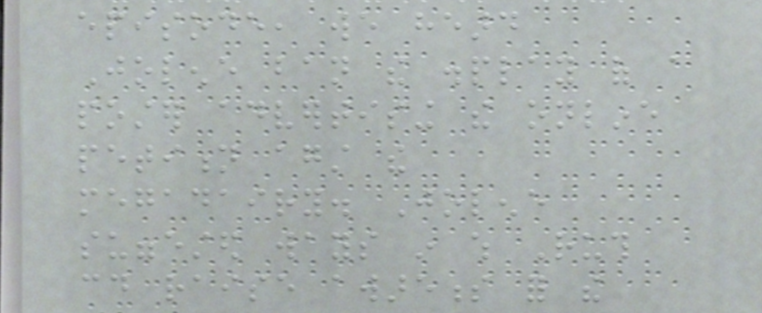episode, we heard
Jolene ban the display of a
poster advertising the online
petition against the
megadairy. Jolene
suggested ways in which Ruth
could raise awareness for the
